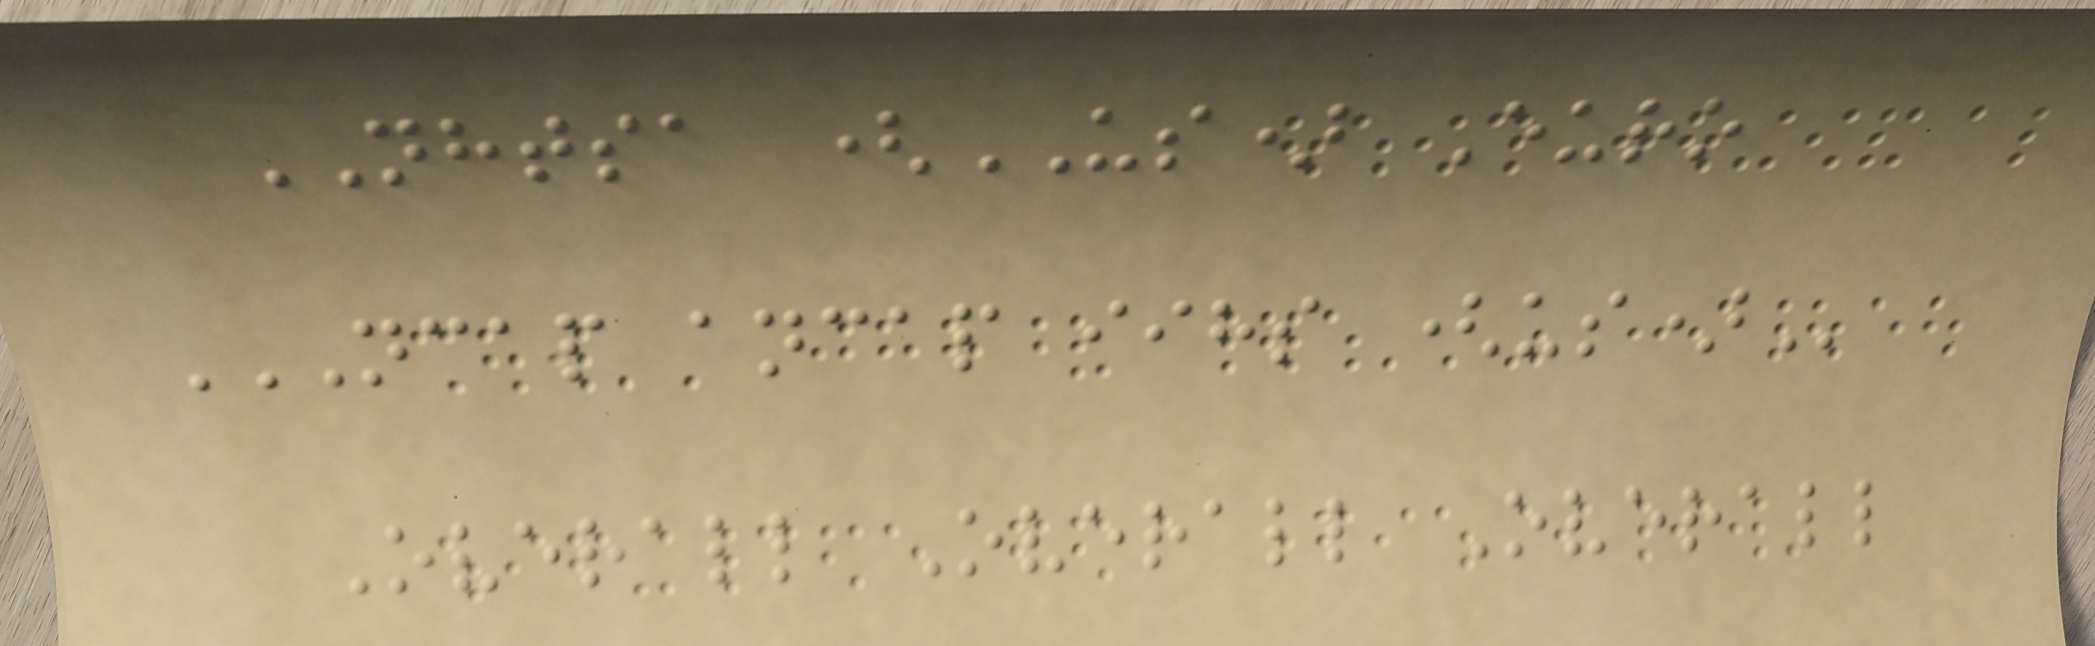NHTSA (US) Euro
NCAP ANCAP IIHS (US)
Overall Overall Overall
